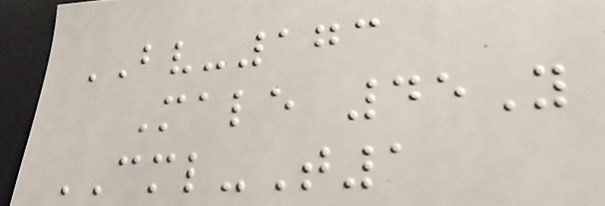BV-173
Male 45Y
CML-T1
